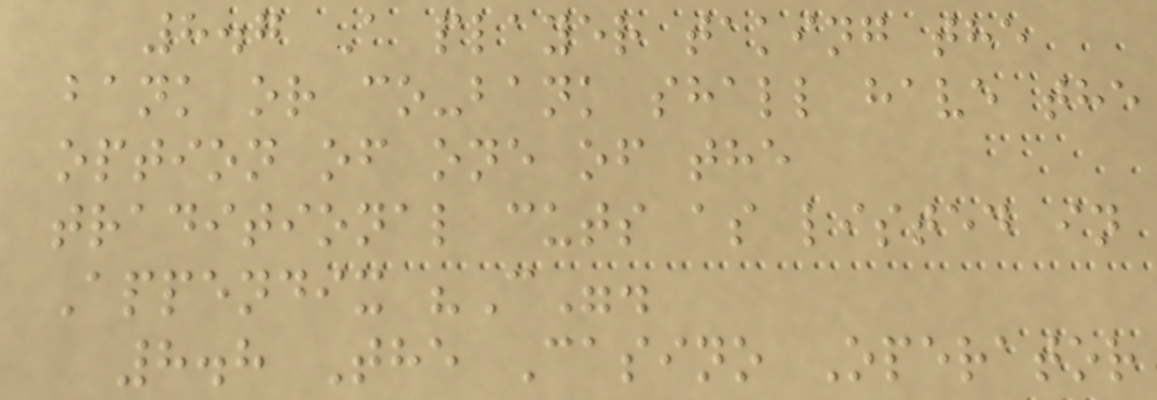8.7 A player taking the
bank or co-bank shall have the
option of one of the
traditional cuts as listed in
Appendix "C".
8.8 The Casino Operator
